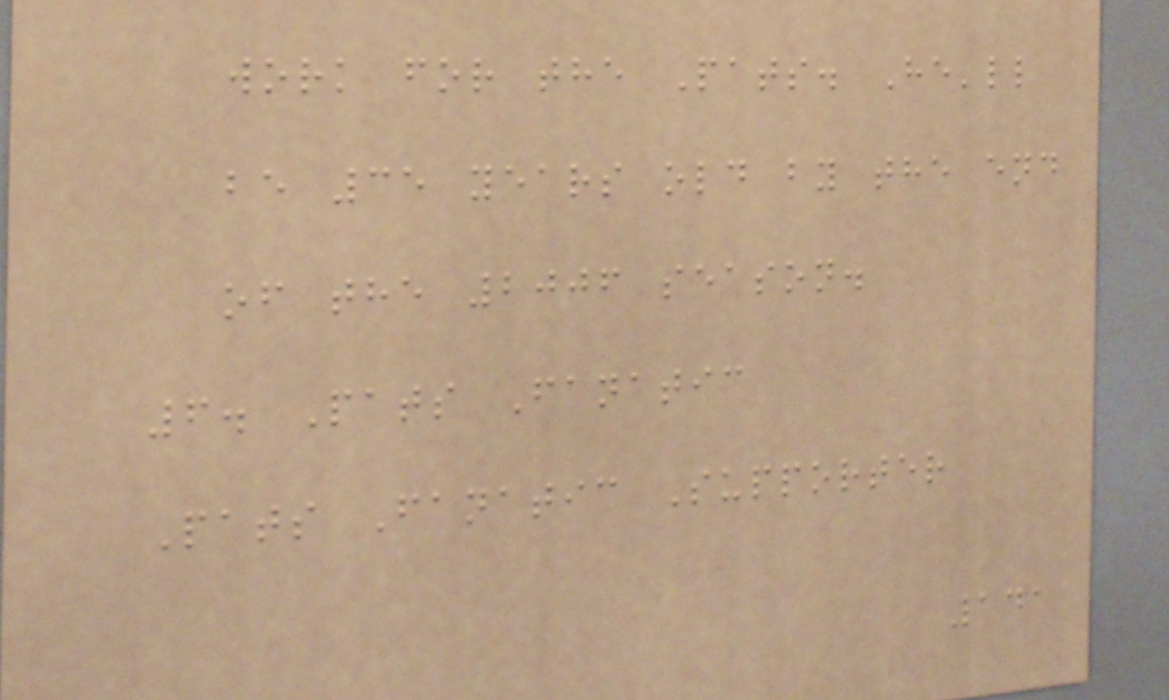work for the Pats. He'll
be 35 years old by the end
of the 2006 season.
6. Pats Fanatic
Pats Fanatic Supporter
141
